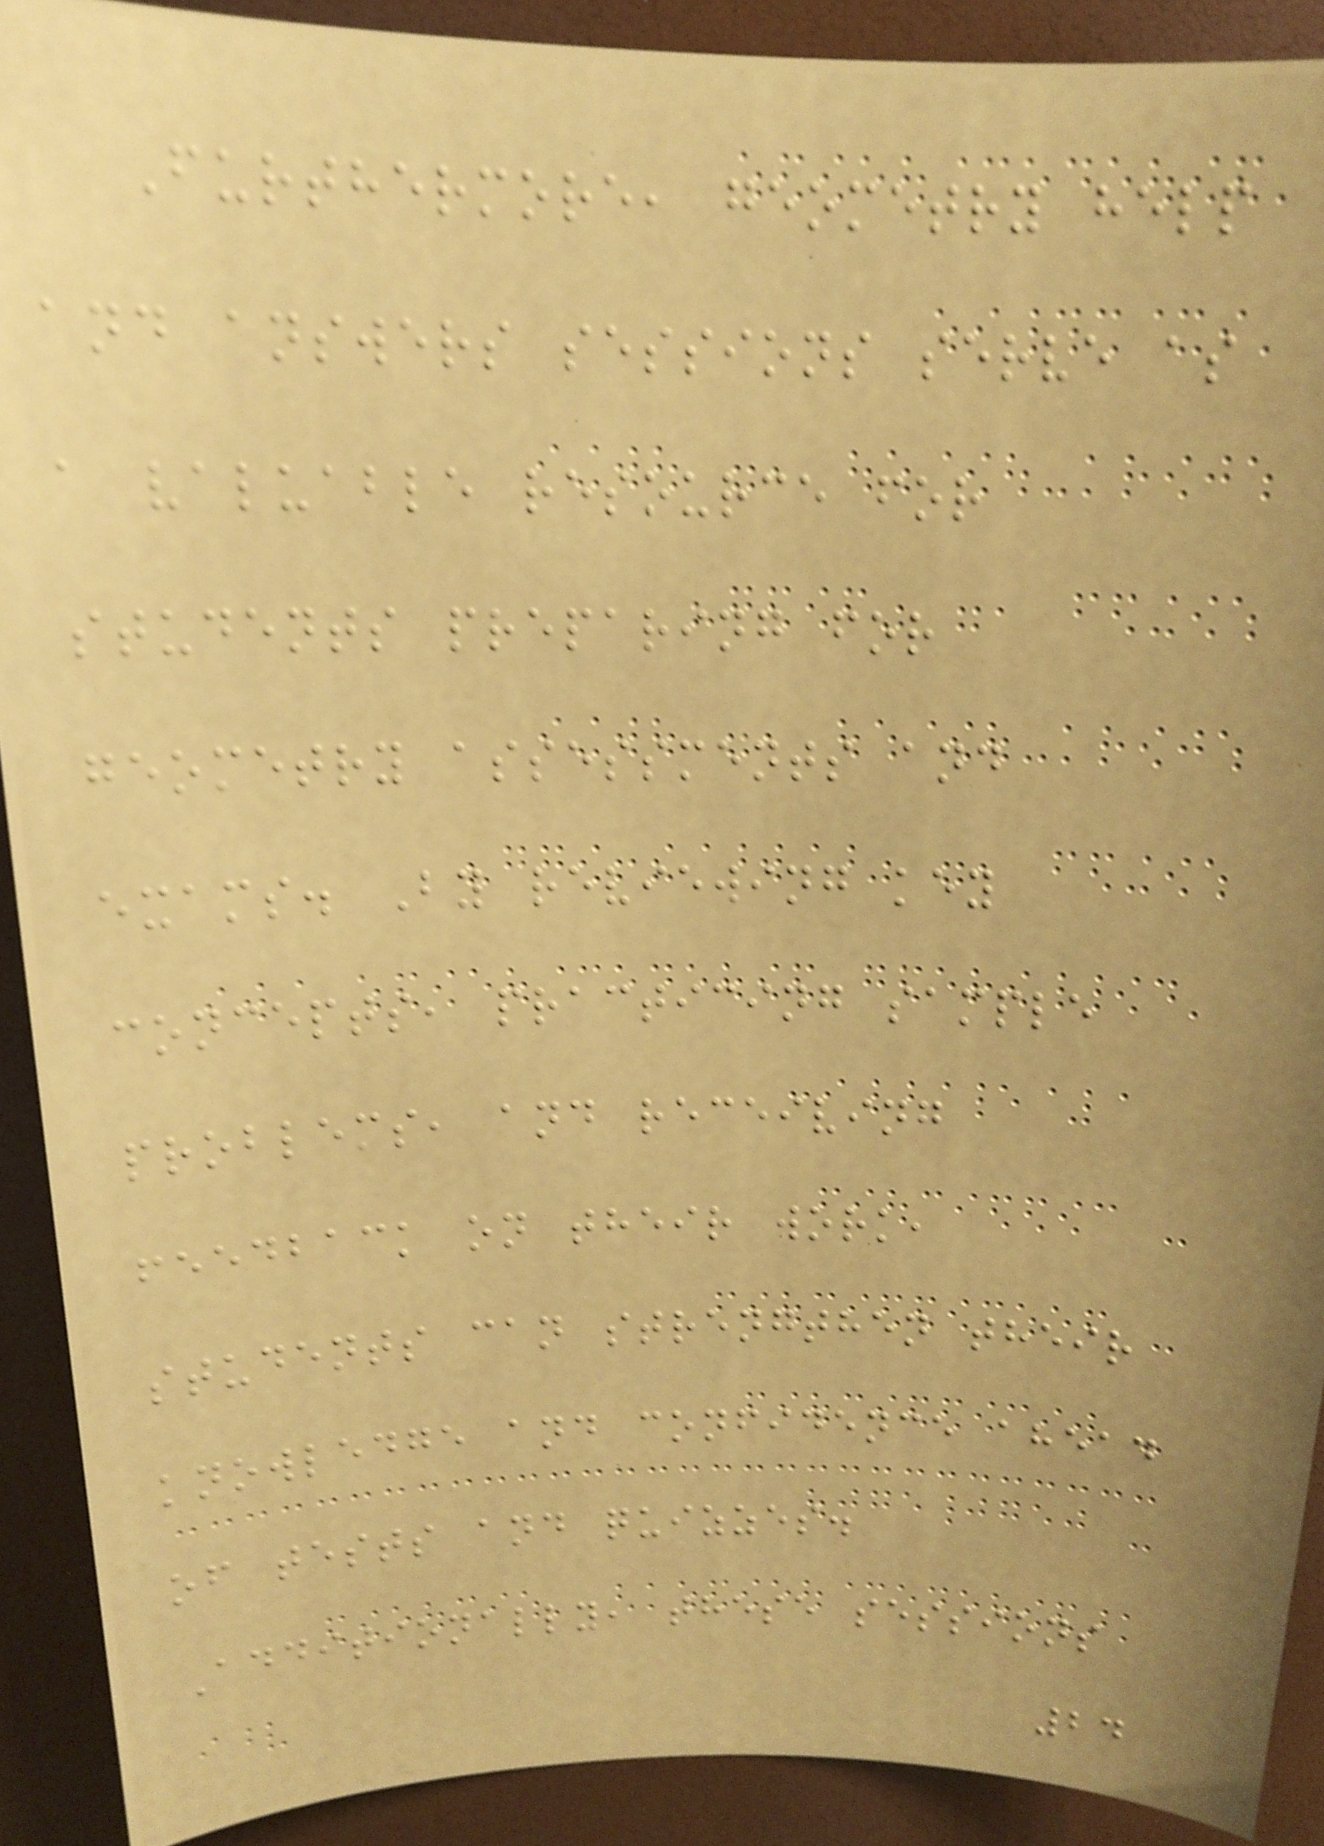Furthermore, geometry help
and answers sessions serve as
a valuable resource for
students preparing for
geometry assessments and
exams. By reviewing key
concepts, practicing sample
problems, and receiving
feedback on their work,
students can strengthen their
knowledge and confidence ahead
of tests and quizzes.
Additionally, these sessions
24
